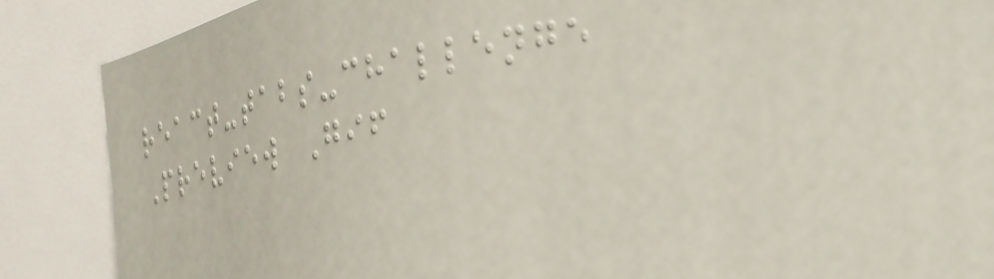react-tabs-challenge
Preview Gif
